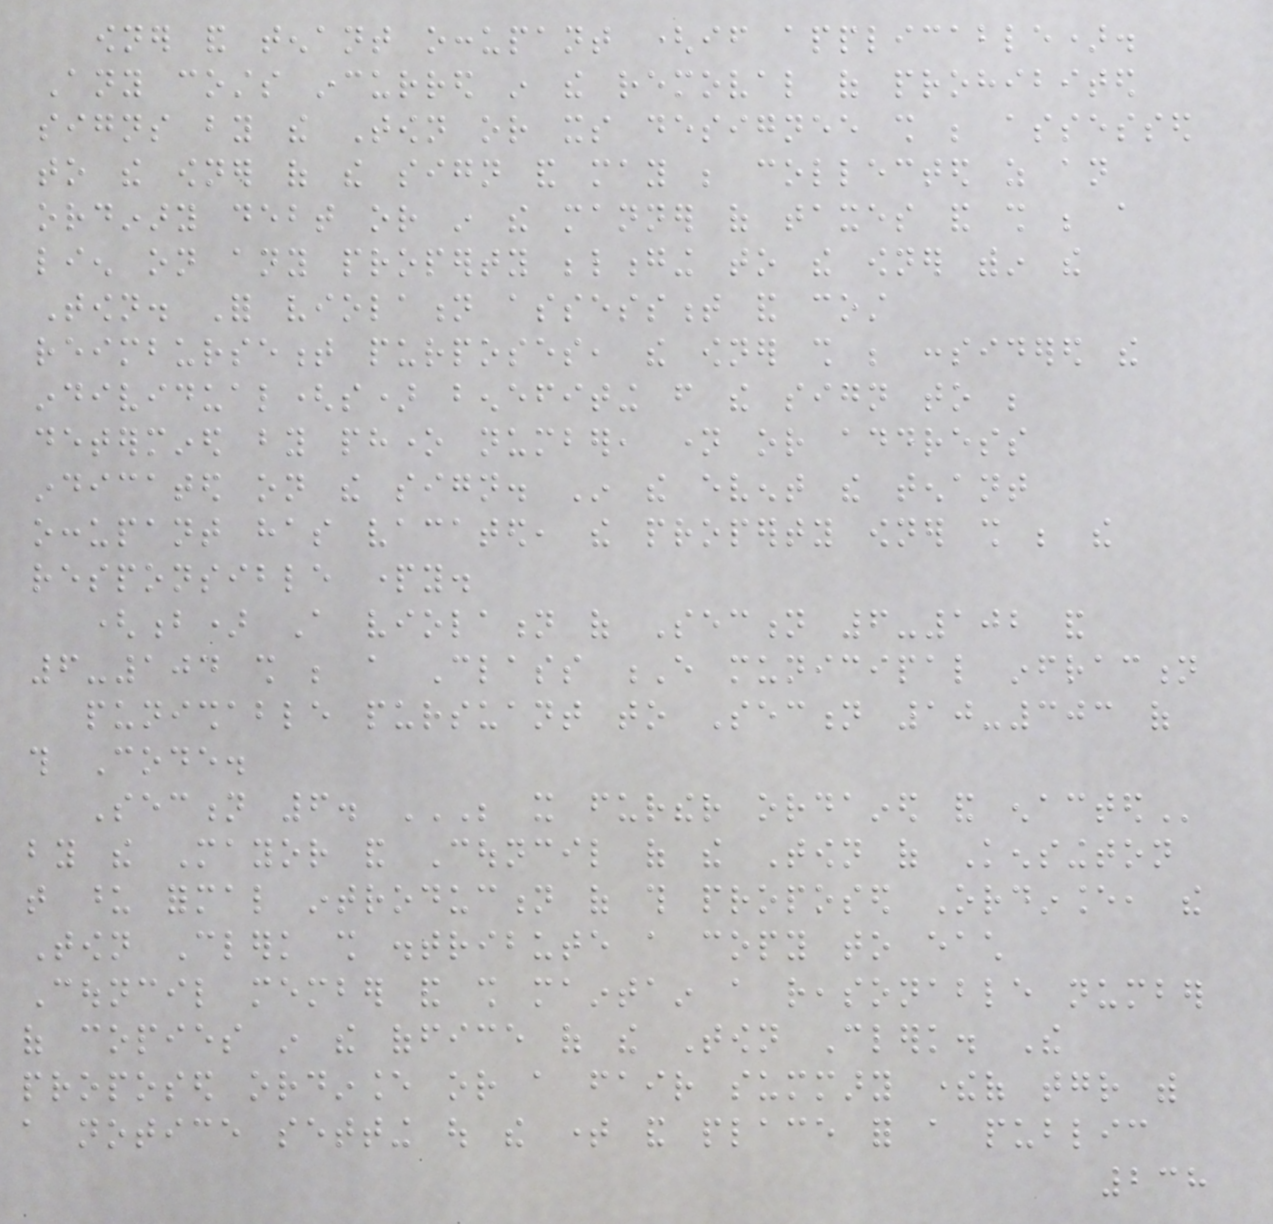owner and tenant occupant (if applicable).
Any costs incurred in the removal of prohibited
signs by the Town or its designee shall be assessed
to the owner of the sign and may be collected as an
ordinary debt or in the manner of taxes and shall be a
lien on any property belonging to the owner within the
Town. For violation assessment and cost
reimbursement purposes, the owner shall be considered the
individual(s) benefiting from the sign to be
determined by phone number, name or address
indicated on the sign. In the event the tenant
occupant has vacated, the property owner shall be the
responsible party.
(b) A violation of Section 6-102 and
6-104 shall be a Class E municipal infraction
punishable pursuant to Section 10-303 of
this Code.
Section 6. BE IT FURTHER ORDAINED AND ENACTED
by the Mayor and Council of the Town of Kensington
that upon formal introduction of this proposed Ordinance, the
Town Clerk shall distribute a copy to each
Council member and shall maintain a reasonable number
of copies in the office of the Town Clerk. The
proposed ordinance or a fair summary thereof together with
a notice setting out the time and place for a public
238
